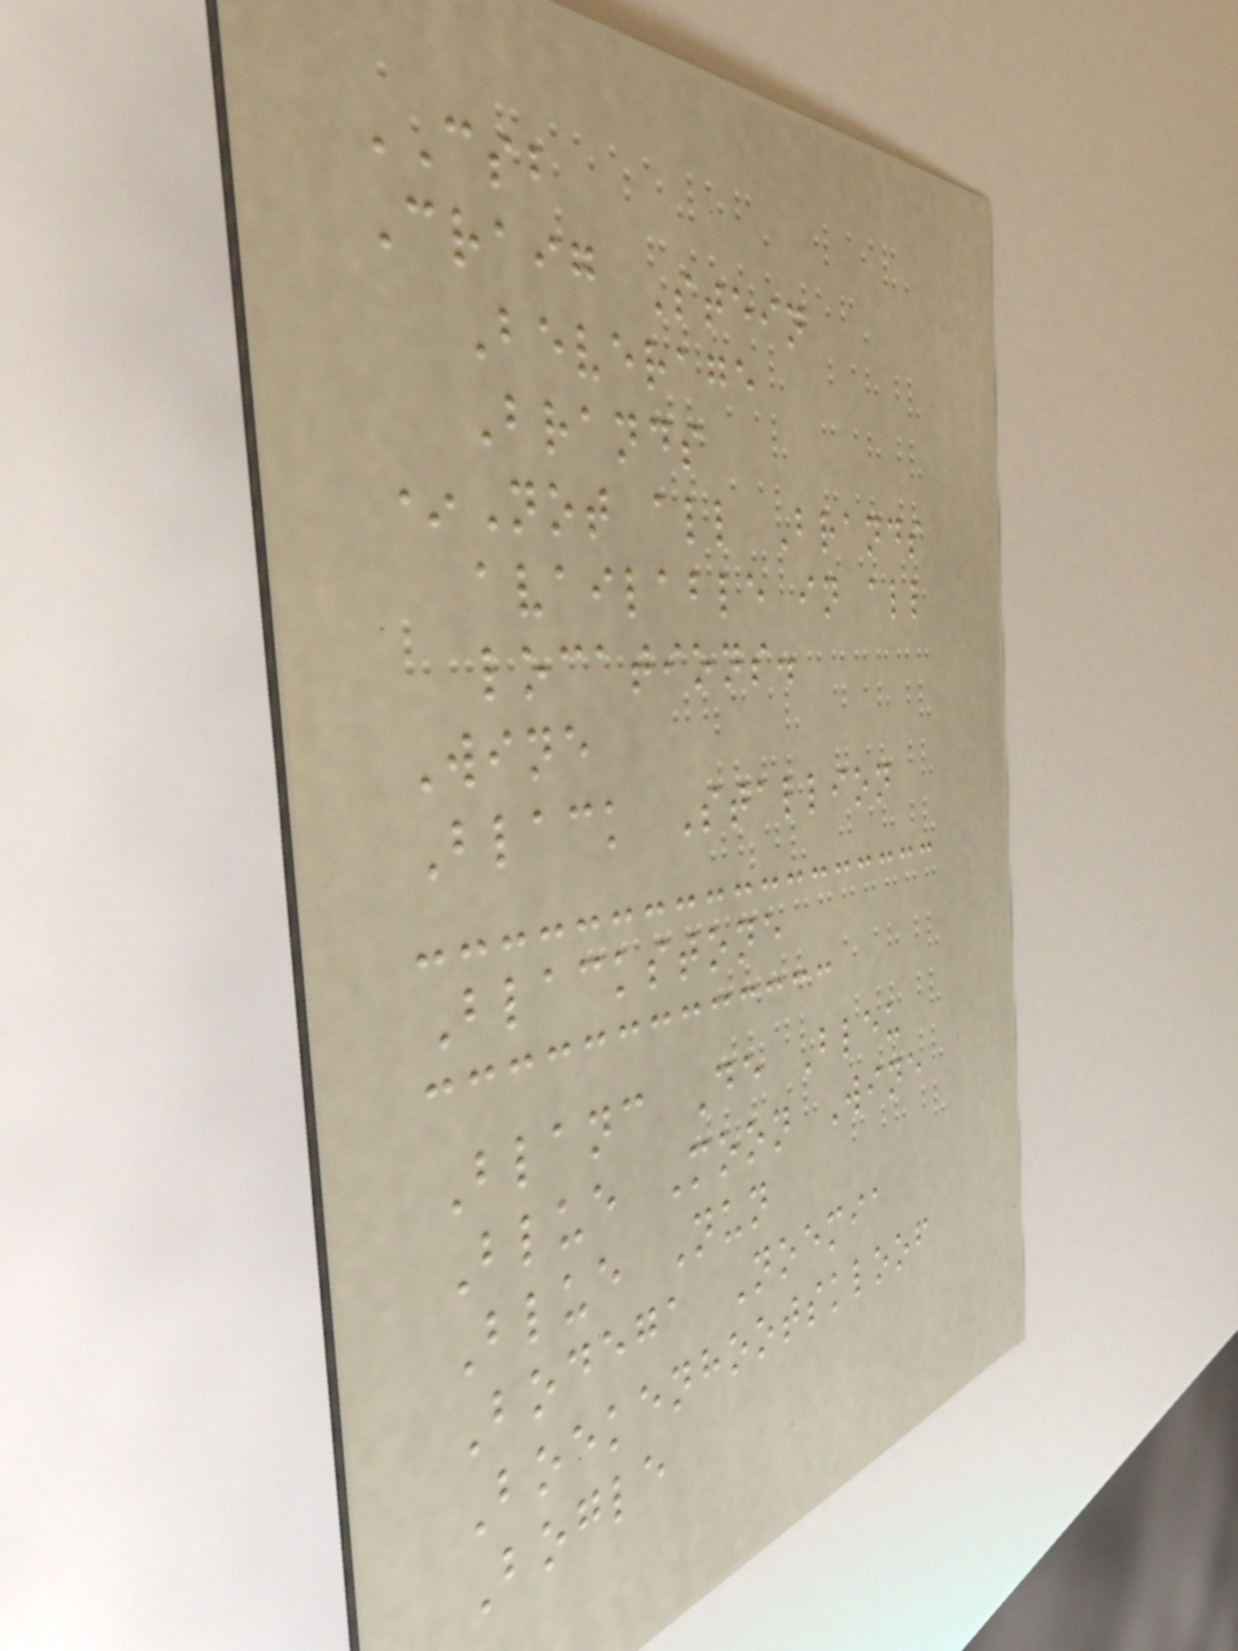CSB
Craig Stein
Beverage
Brands
*Not all Brands
available in all
locations.
Wine
Black Stallion
Blackstone
Blanc De Bleu
Blue Moon Wine
Blue Nun
Bodega Noemia
Boekenhootskloof
Bogle
